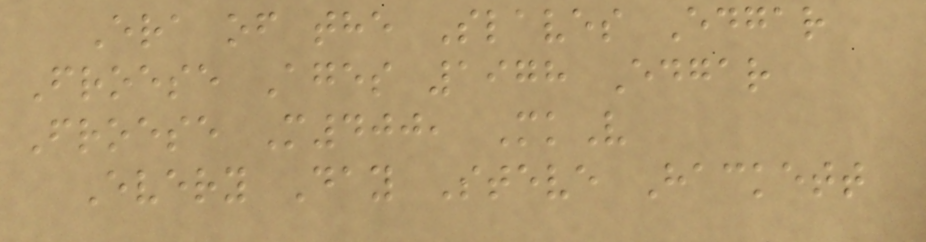Era of the Slaves Edgar
Froese Ages 1978 Edgar
Froese M400, MkV
Every Day Steve Hackett
